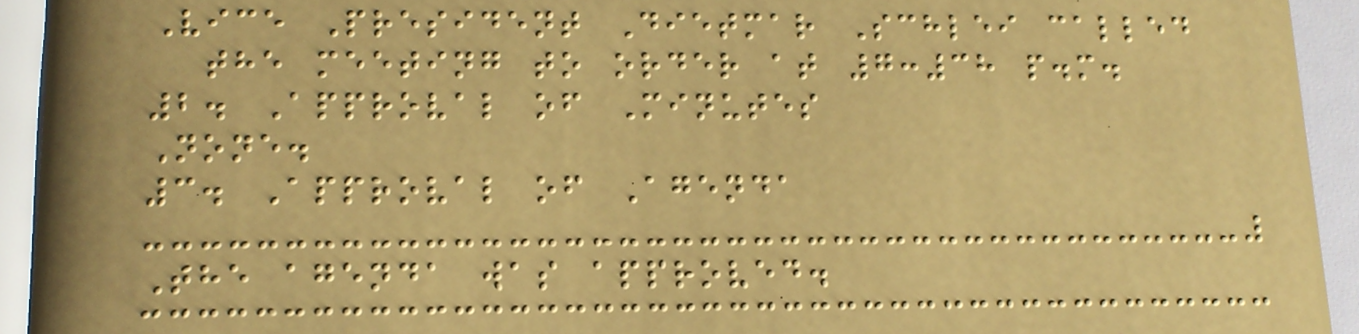Vice President Dietmar Schlei called
the meeting to order at 7:38 p.m.
2. Approval of Minutes
None.
3. Approval of Agenda
The agenda was approved.
